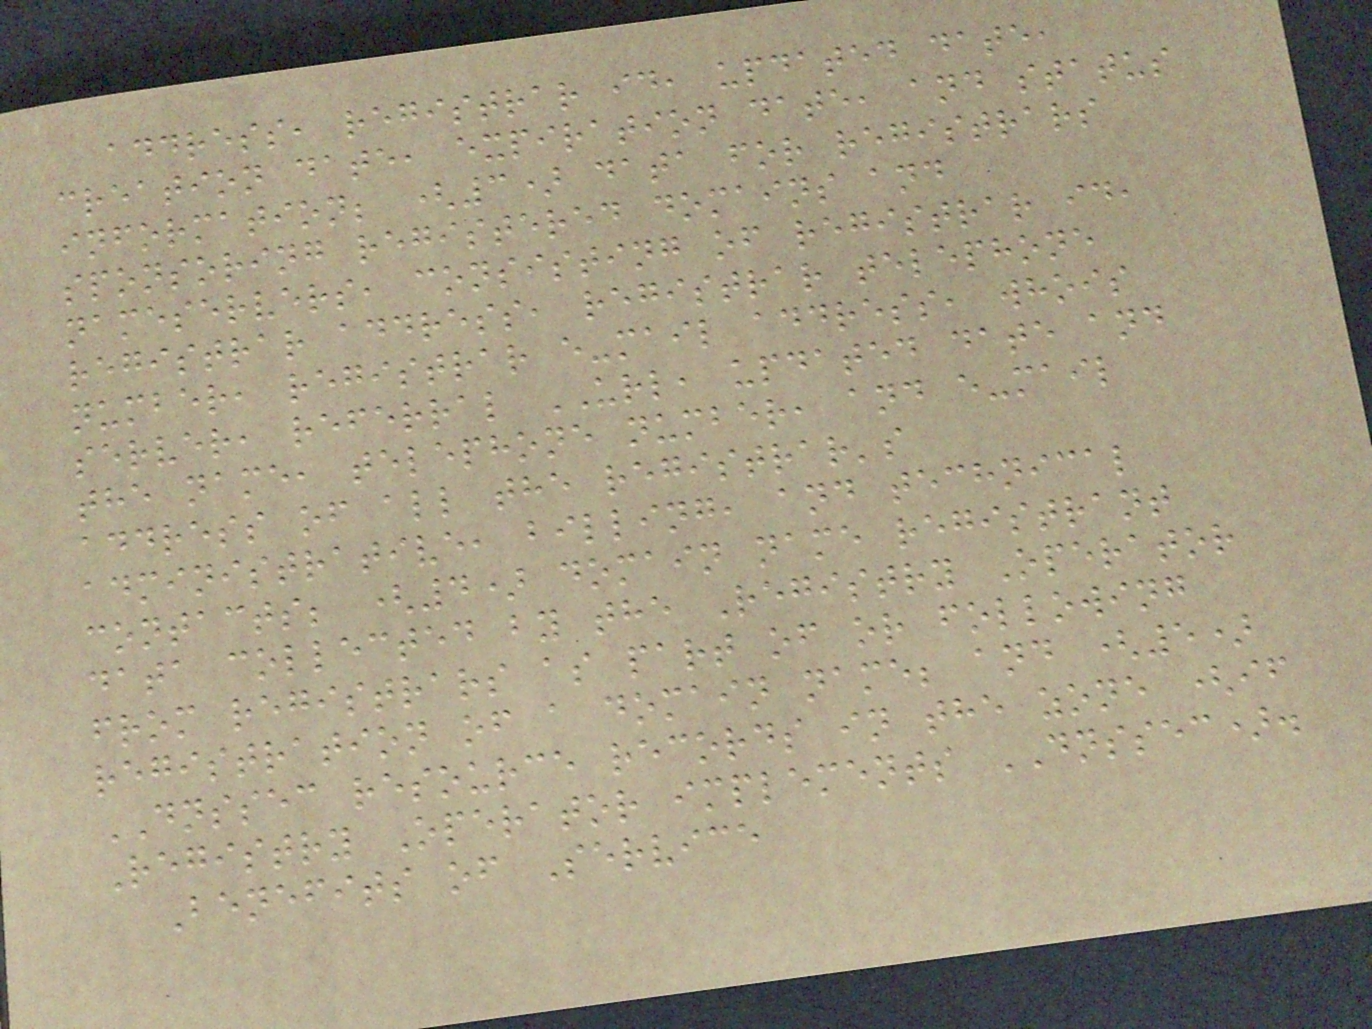address, registrar id, updated date,
creation date, expiration date, and status
information; (3) data for registrars
sponsoring registered domains and
nameservers, consisting of registrar id,
registrar address, registrar telephone
number, registrar e-mail address, whois
server, referral URL, updated date and
the name, telephone number, and e-mail
address of all the registrar's
administrative, billing, and technical
contacts; (4) domain name registrant
data collected by the Registry Operator
from registrars as part of or following
registration of a domain name; and (5)
DNSSEC resource records in the zone (if
Registry Operator implements DNSSEC).
Benefits of Service
